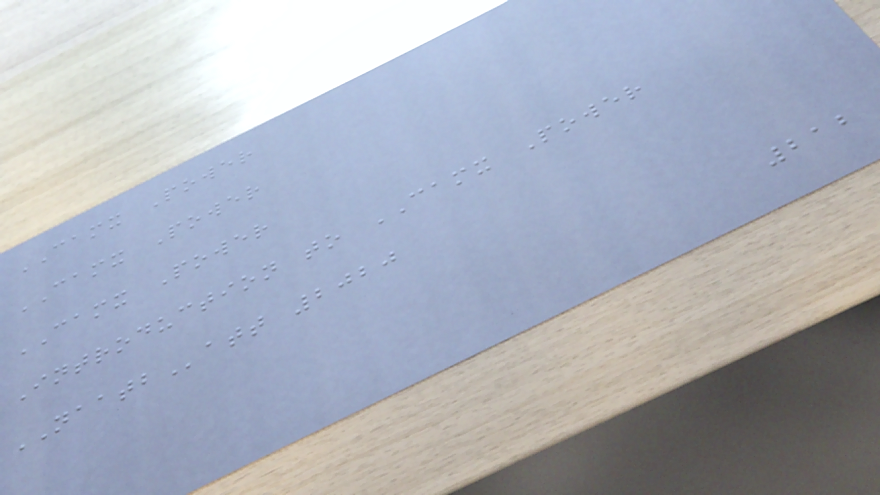CAMX Power
CAMX Power
CAMX Power
Introduction to CAMX Power
NAATBatt 2020
212
